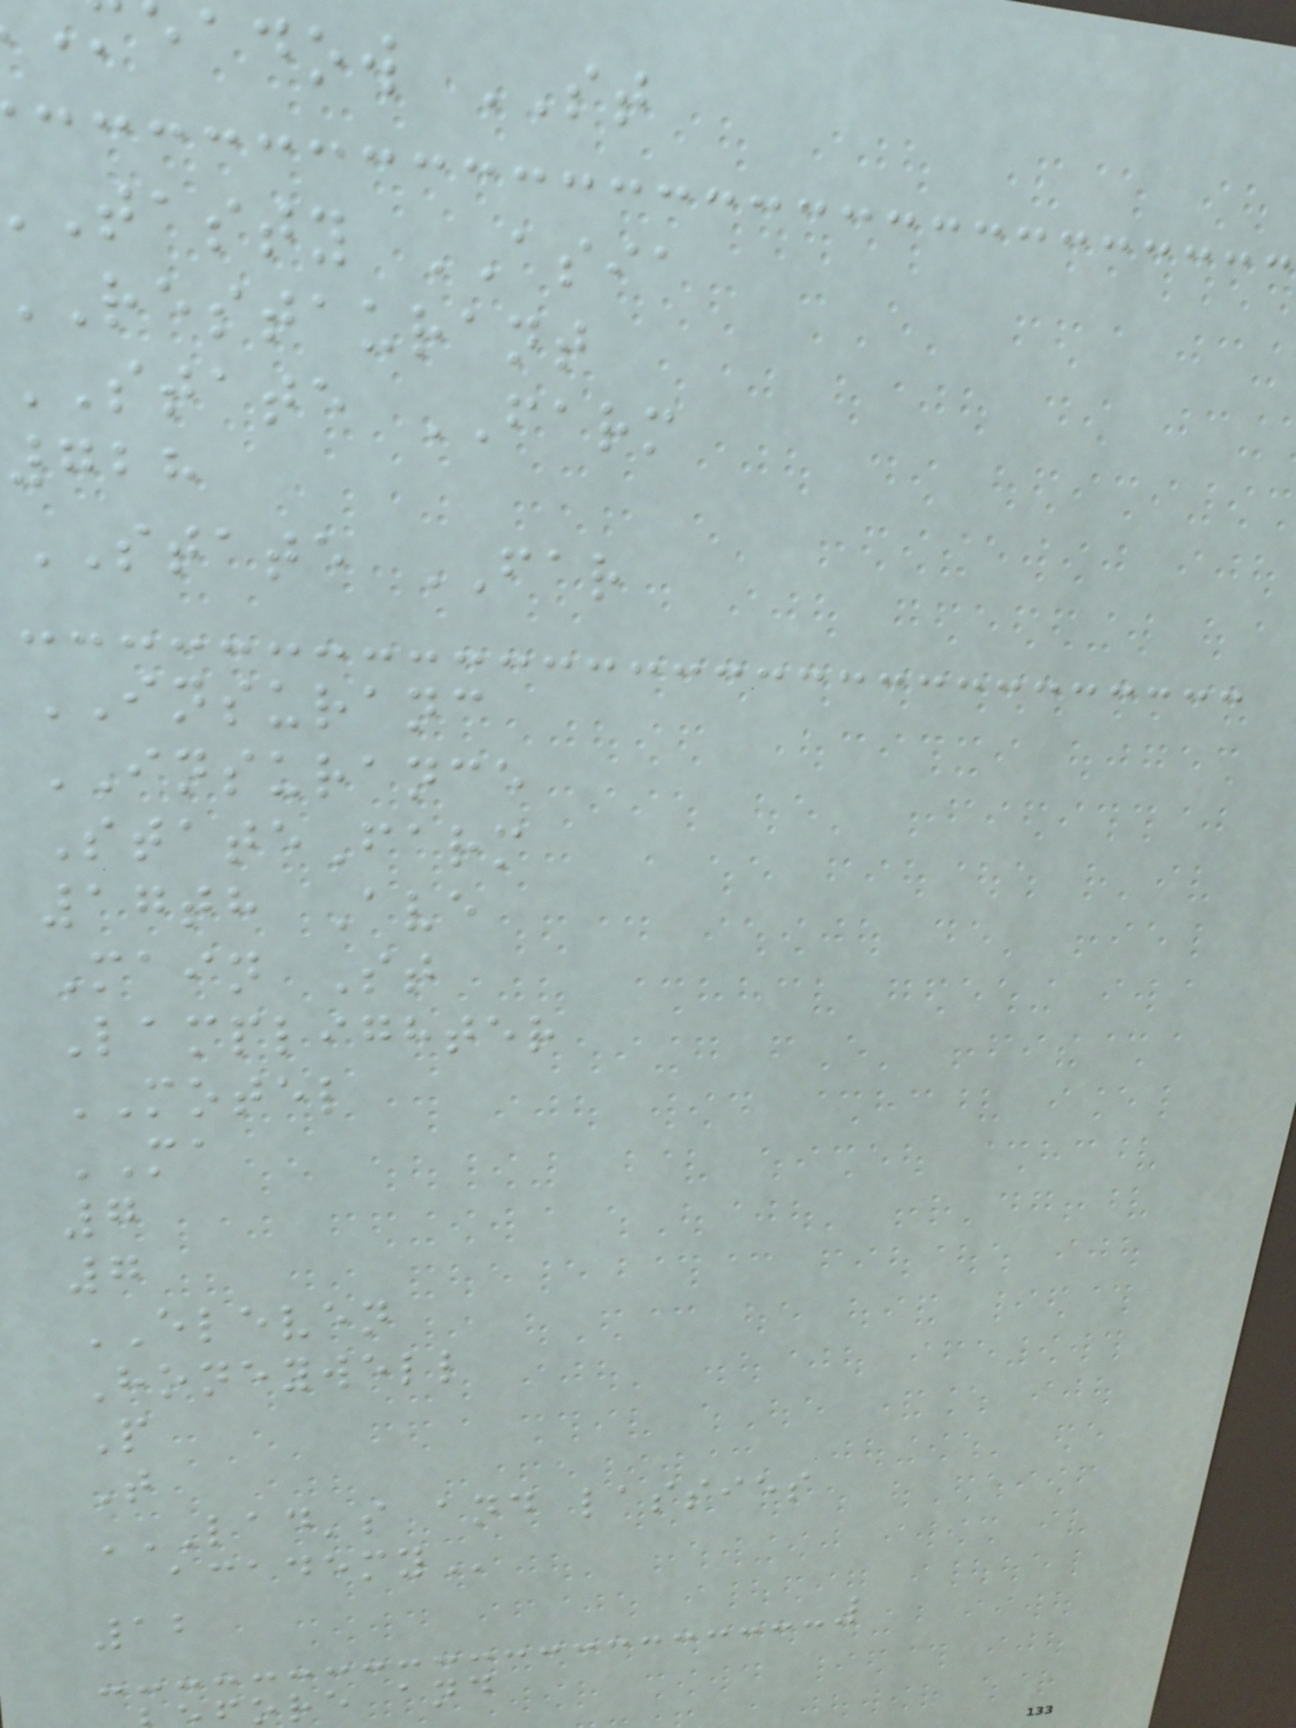adow ST
tasty ASIA
restaurant
state FARM
728
STATE FAR
INSURANC
INSURANCE
StateFarm
17th Ave
Main St
Lamplighter
MOTEL
MA
7
7
ELEVEN
Honeywell
P
T
LAD'S AND LASSIES
12
ore and
